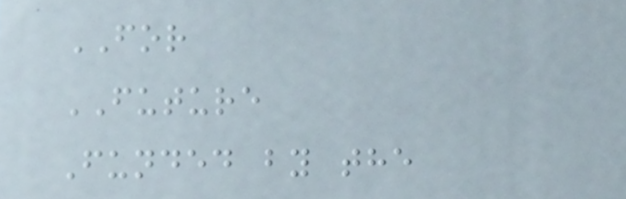FOR
FUTURE
Funded by the
